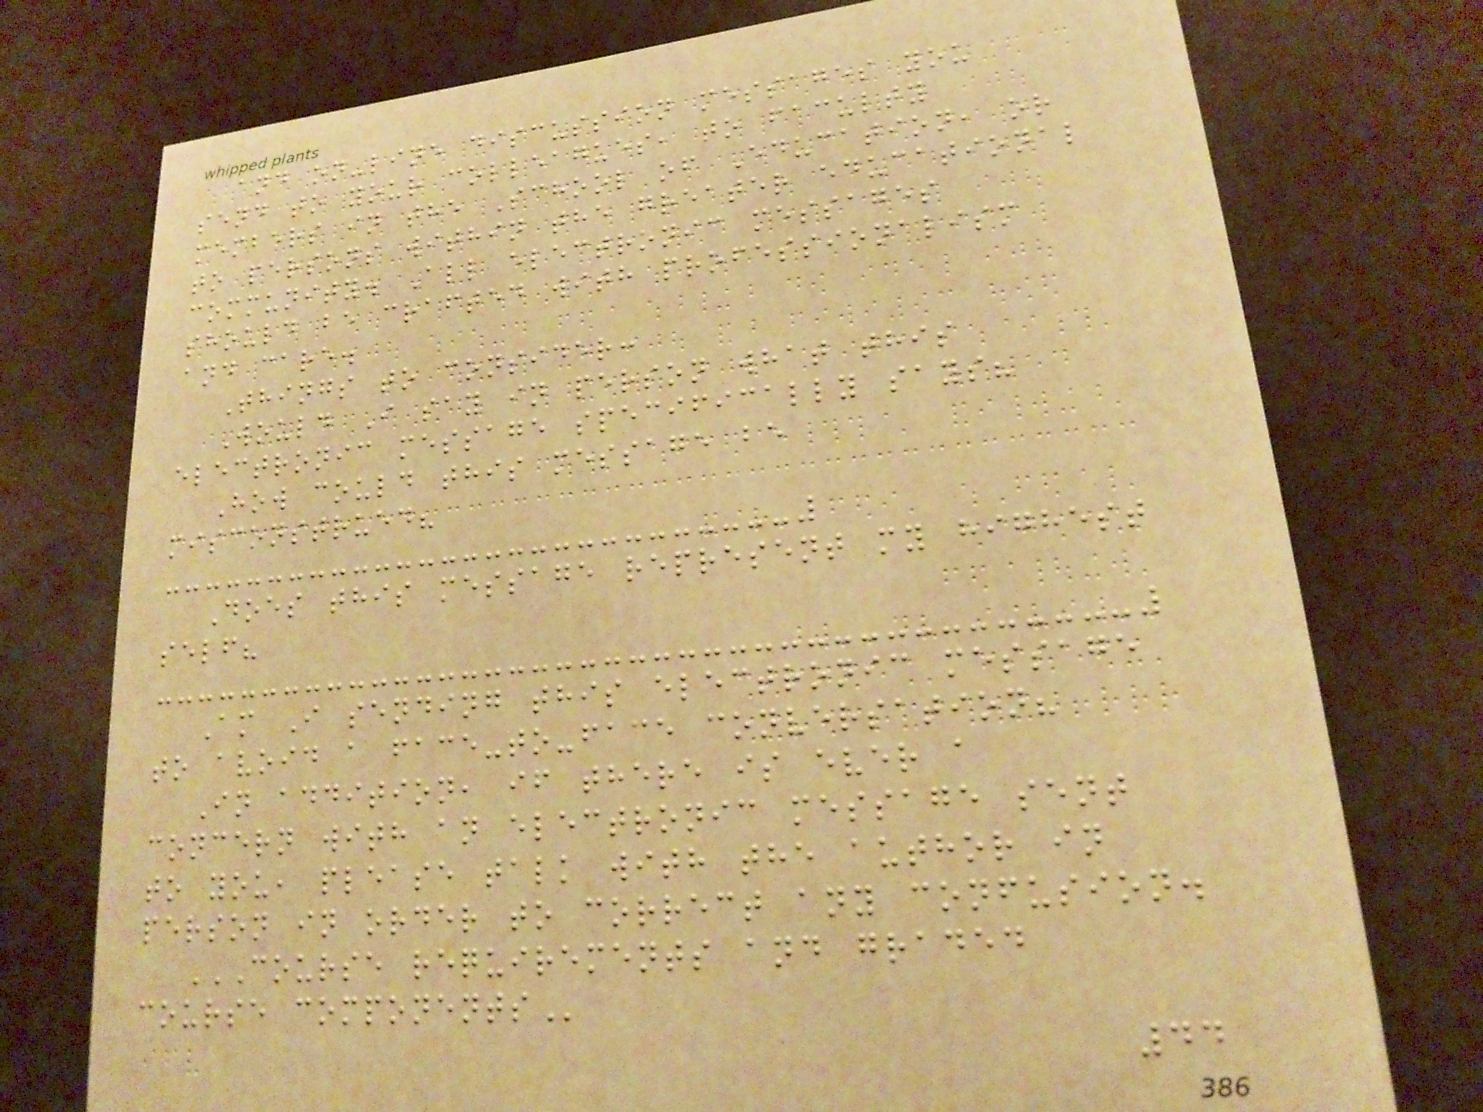and on-line discussion messages you
send to your colleagues, to faculty
members in the School of Education, or
to persons within the greater educational
community. All electronic messages
should be crafted with professionalism
and care.
Things to consider:
Would I say in person what this
electronic message specifically says?
How could this message be
misconstrued?
Does this message represent my highest
self?
Am I sending this electronic message
to avoid a face-to-face conversation?
In addition, if there is ever a
concern with an electronic message sent
to you, please talk with the author in
person in order to correct any confusion.
COURSE REQUIREMENTS AND GRADED
COURSE COMPONENTS
44
